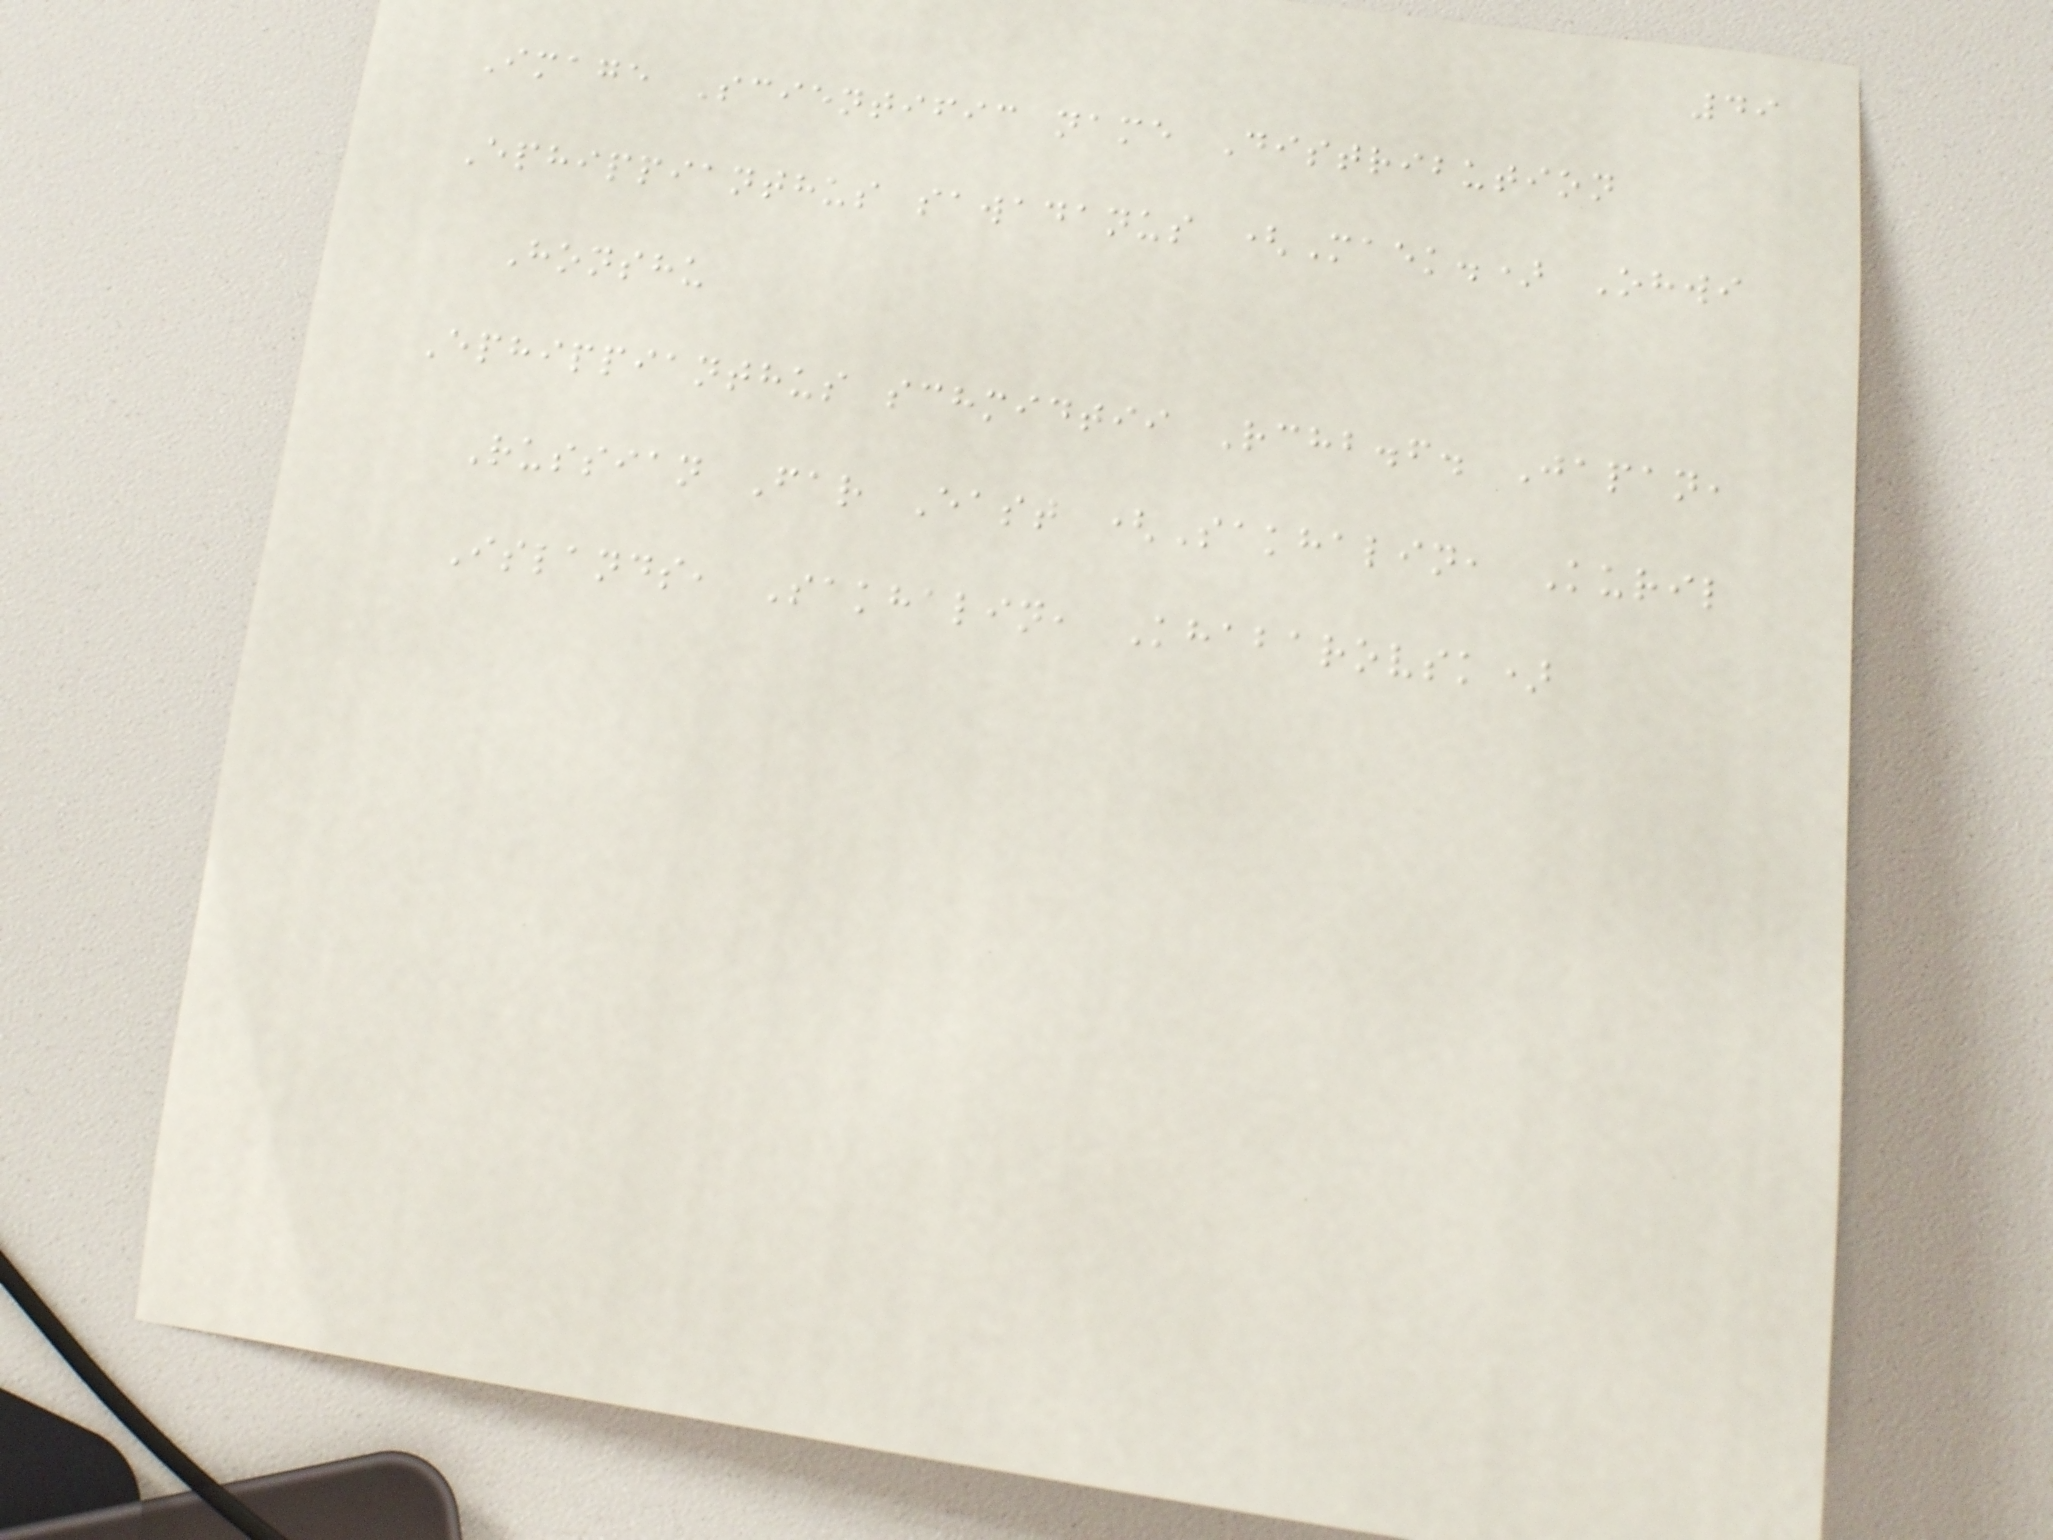49
Image Scientific name Distribution
Ephippianthus sawadanus (Maek.) Ohwi
Honshu
Ephippianthus schmidtii Rchb.f. Japan,
Russian Far East (Sakhalin, Kuril
Islands, Sakhalin, Khabarovsk)
